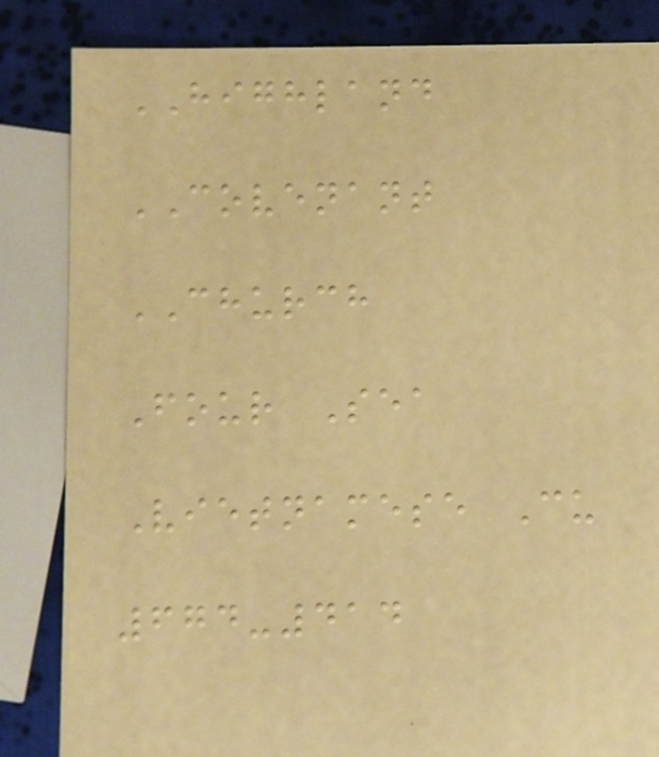HIGHLAND
COVENANT
CHURCH
Four Sea
Vietnamese Cu
674-414
